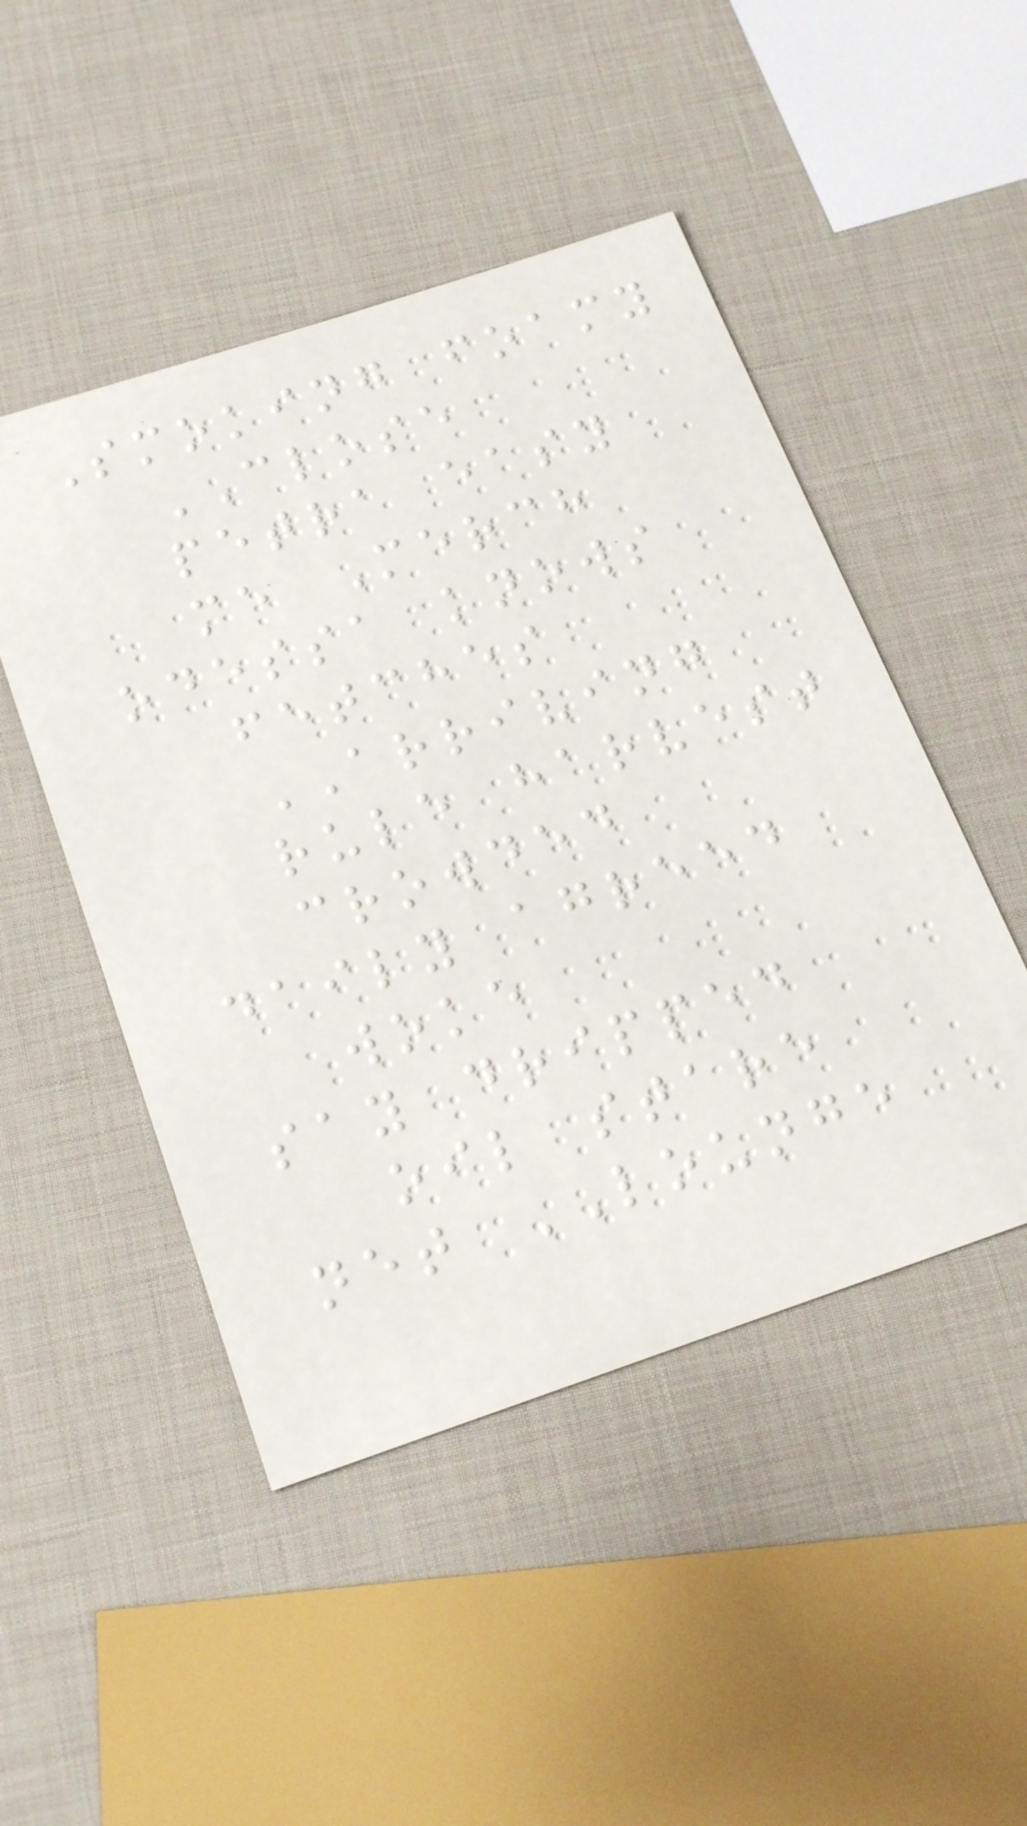Smoking foamy
CLOSE
petra easy
me Merch
odessa knows
fetches
ARRIVING
rule harvest
crowded
daily agreed
woke
say dripped
oil stare
net LOUNGE
